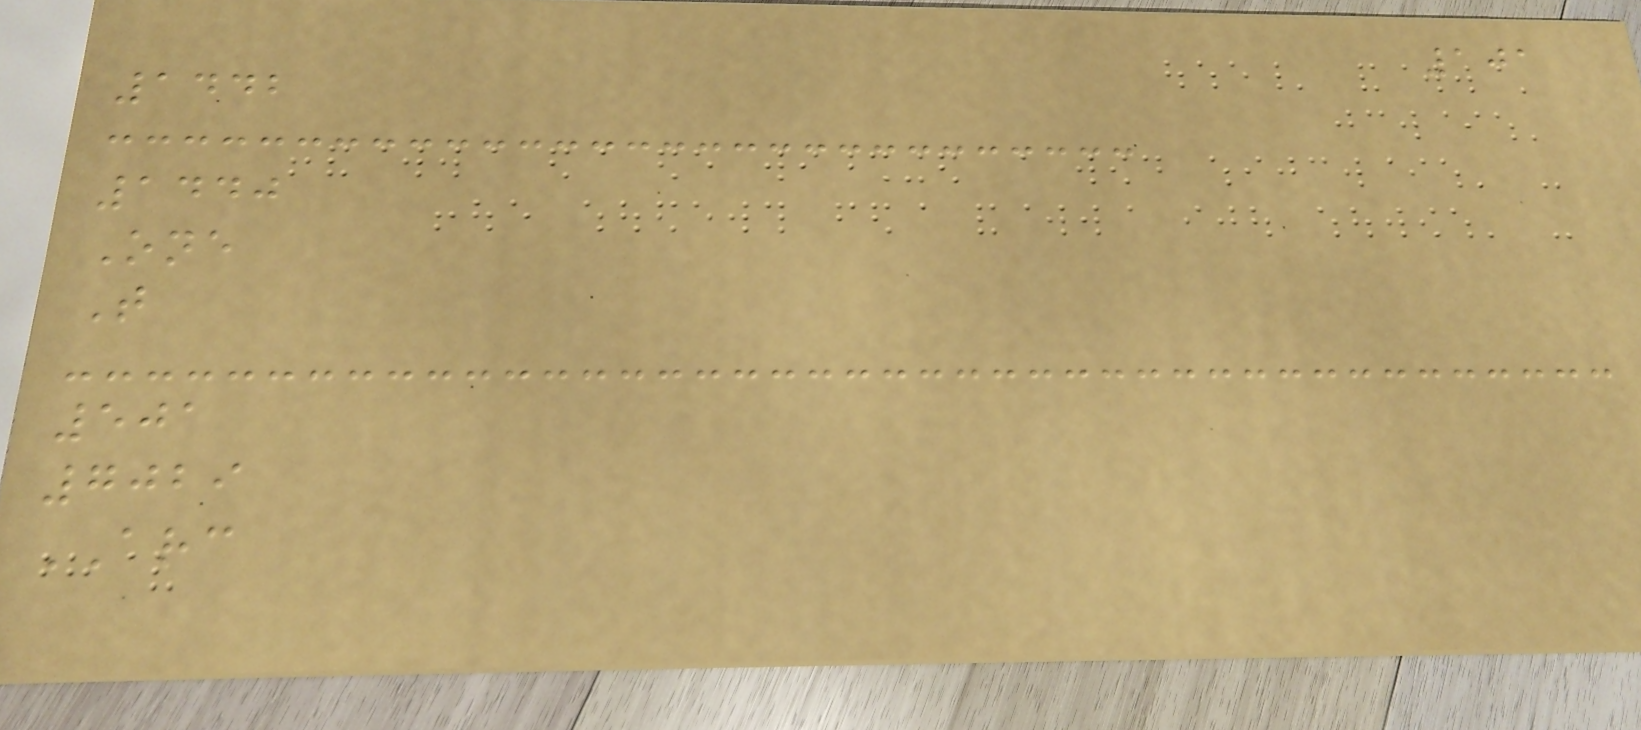101
1442
1440
One
T
501
7029
ARC
